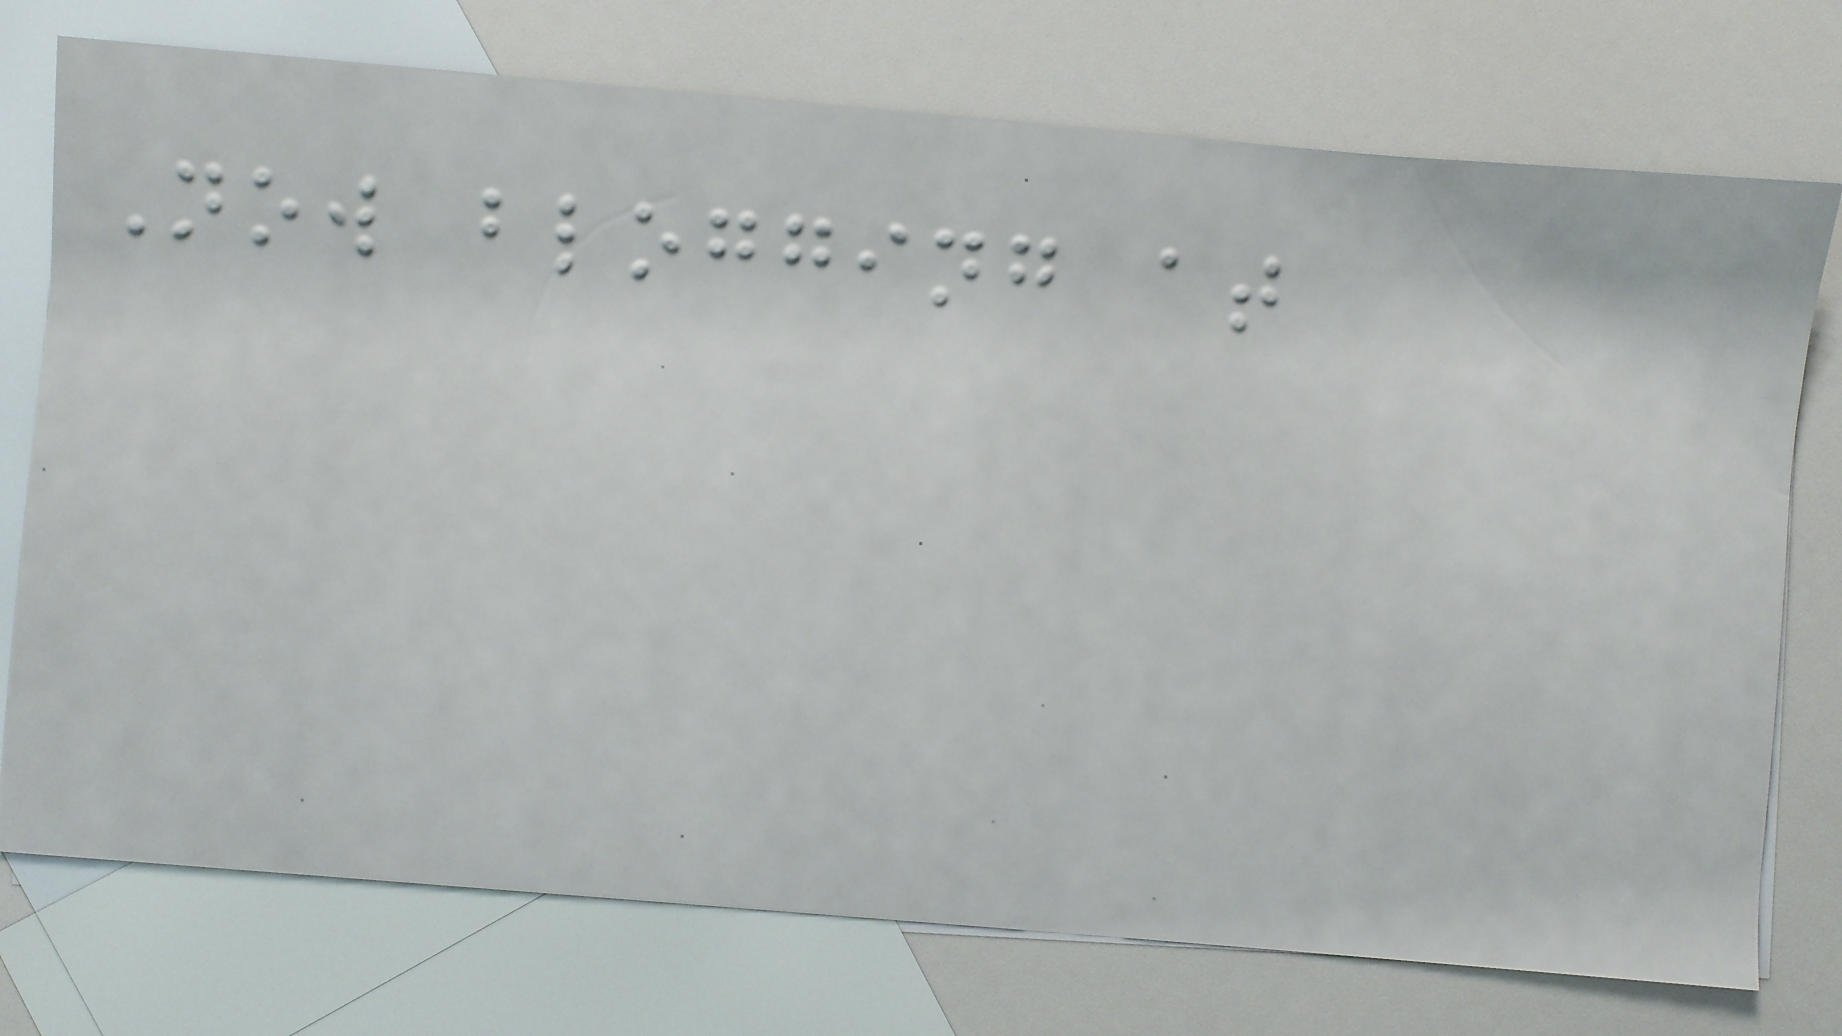Now blogging at
